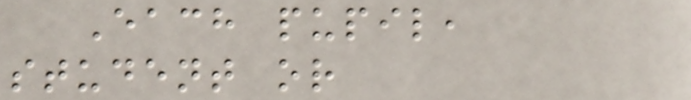Each pupil,
student or
